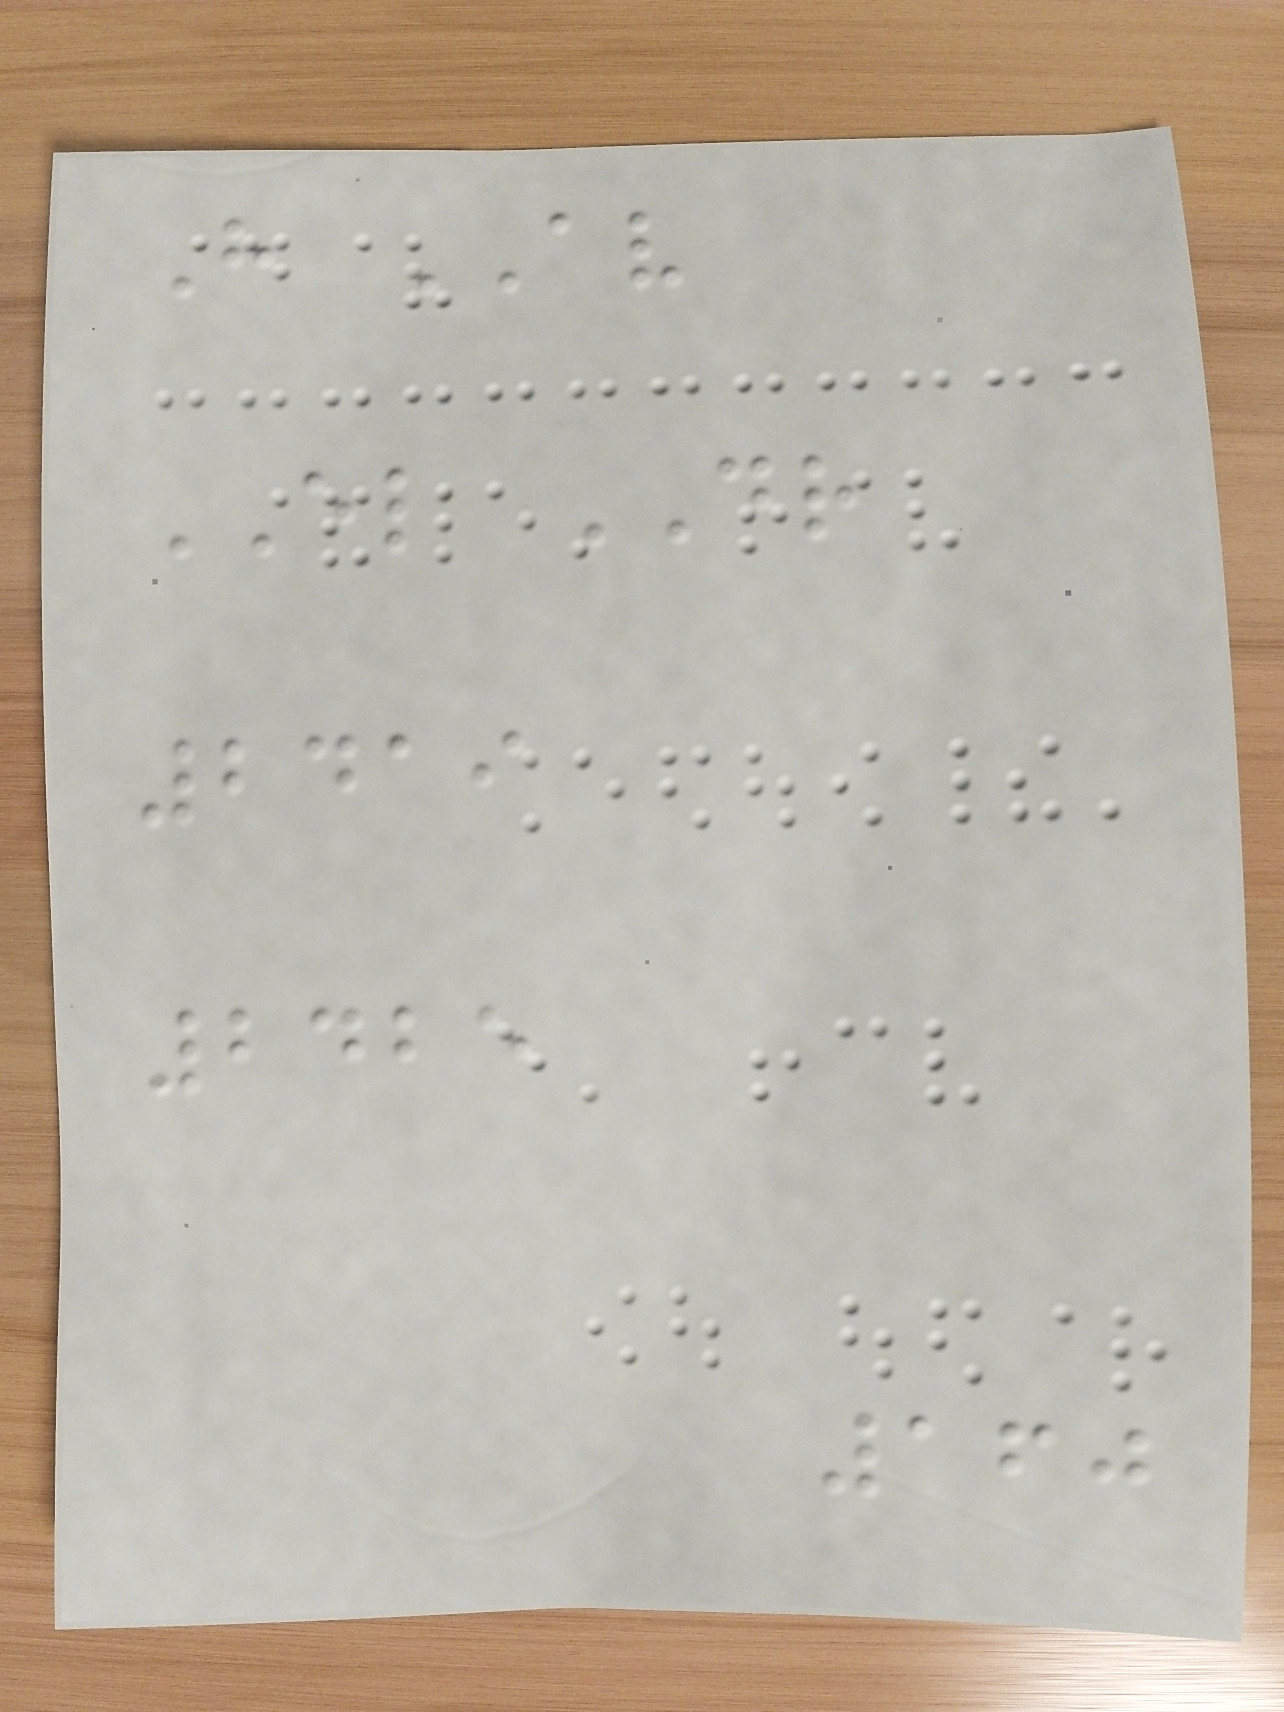H AV
EL DR
2419
2425
160
